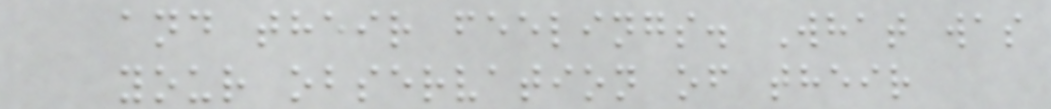and their feelings. What was
your observation of their
